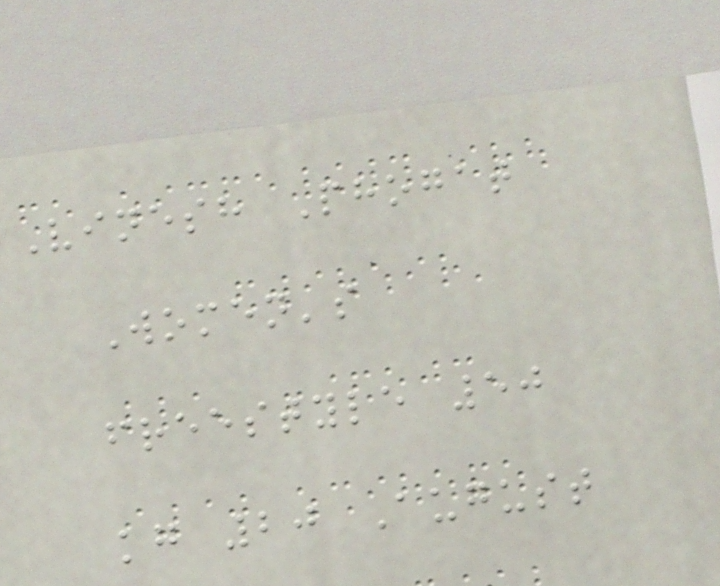Vinesh Phogat
Women's
freestyle 50
kg 20 August
